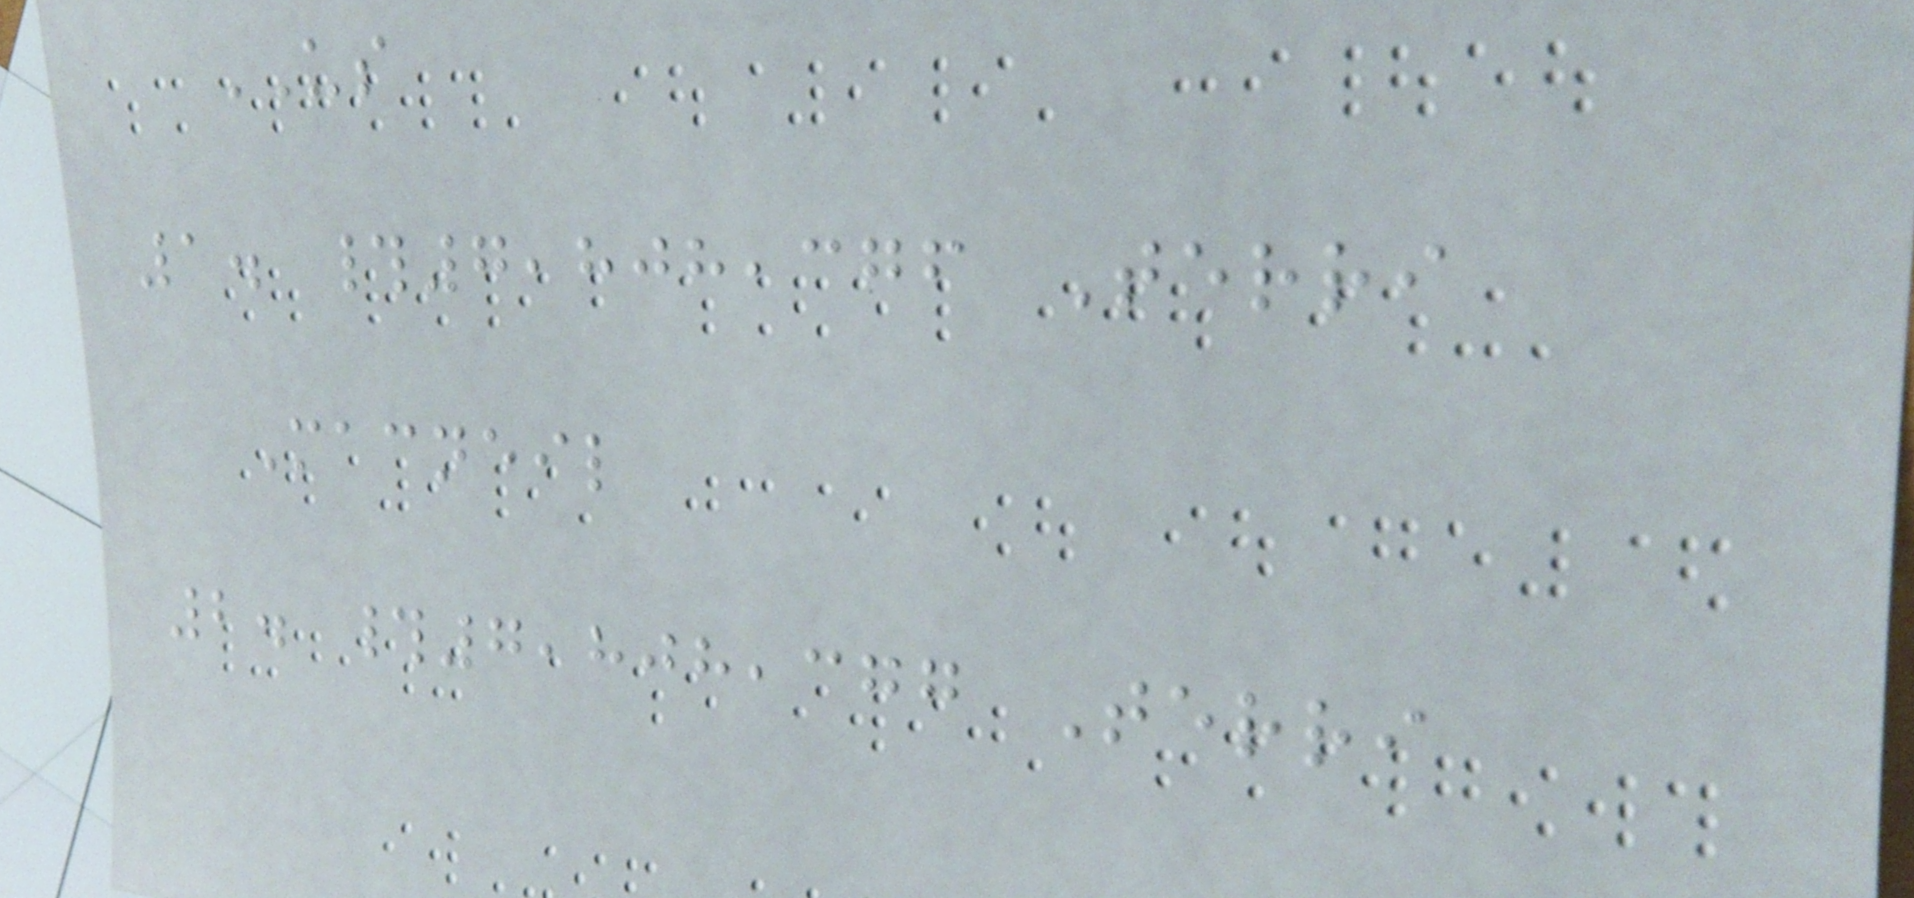US
1. #7,808,376 Terri
Macneil
2. #7,808,377 Terri
